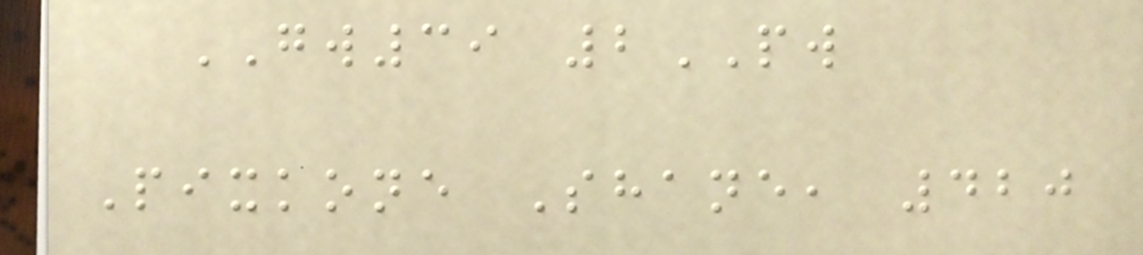GW39 2PW
Pixkone Shane, 420
